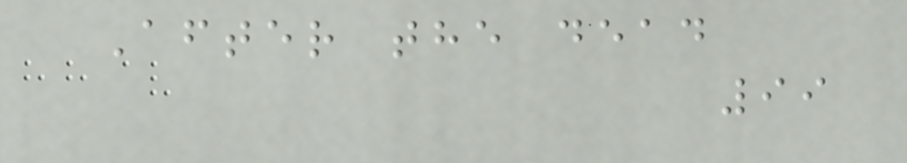After the dead
99
